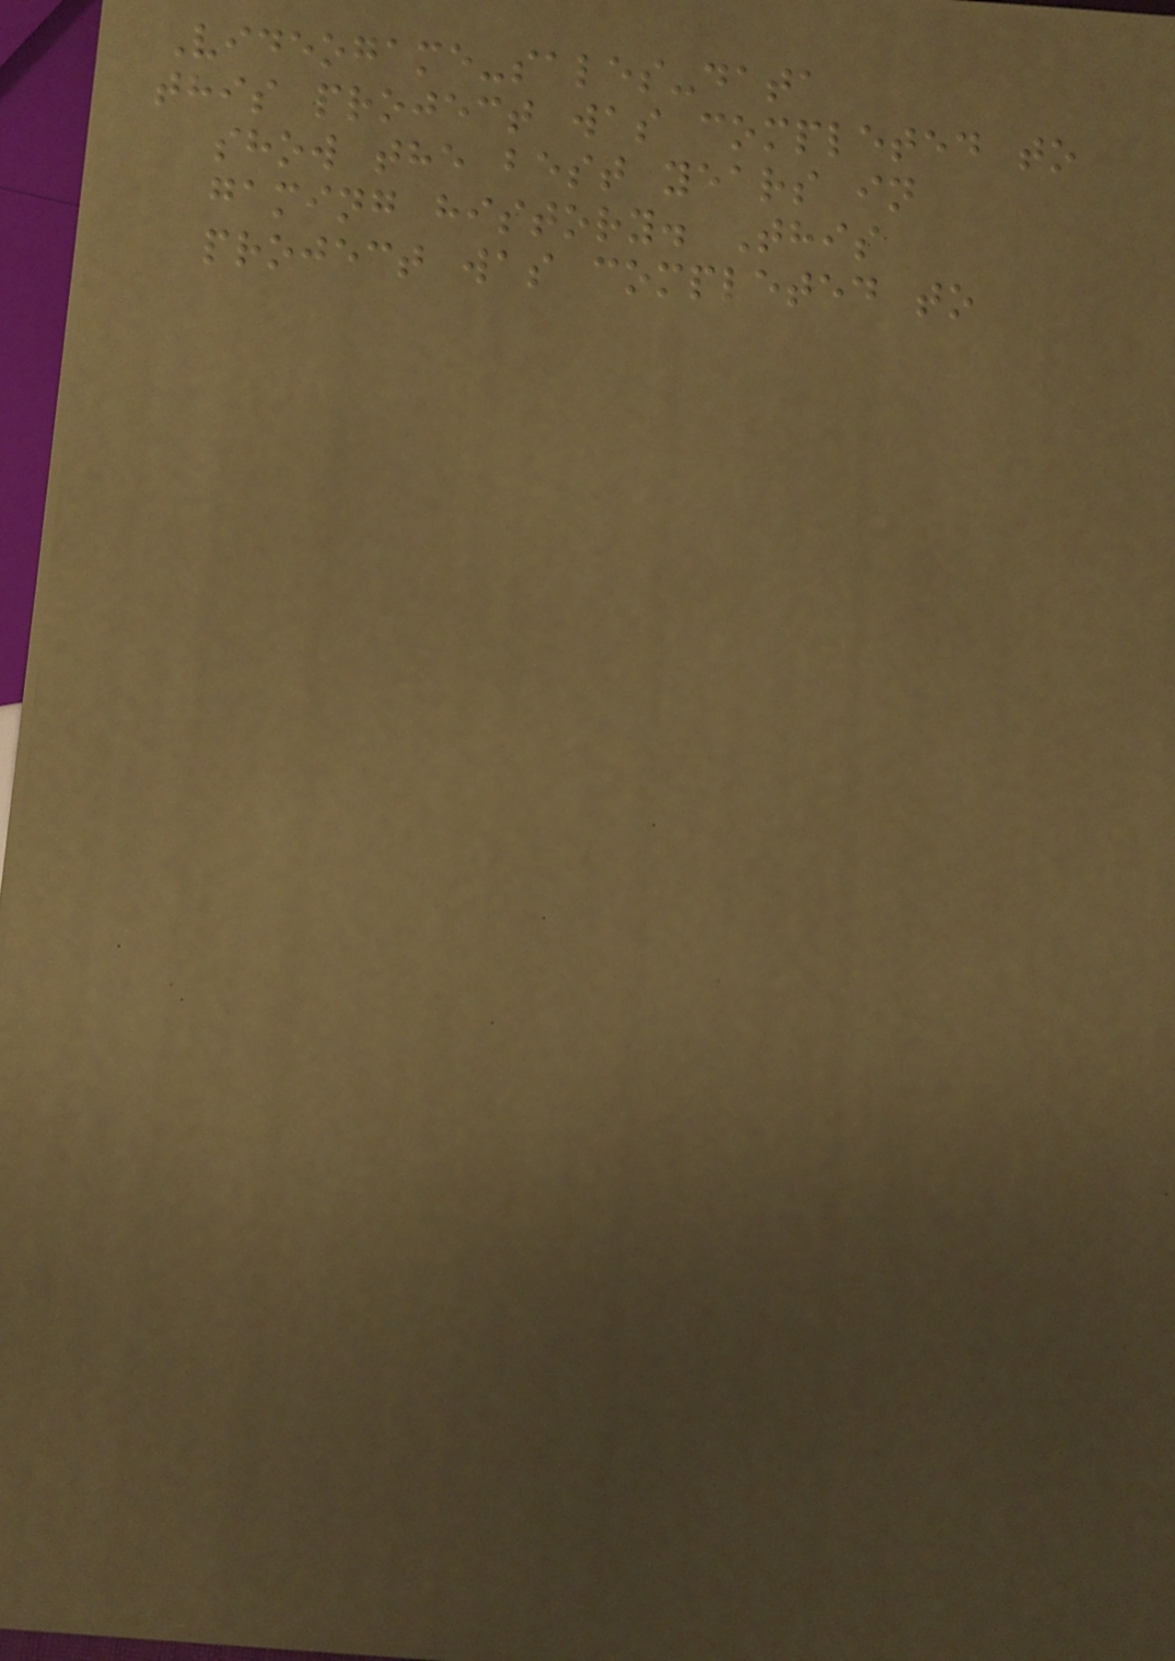Videogame-sales-data
this project was completed to
show the best years in
gaming history. This
project was completed to
